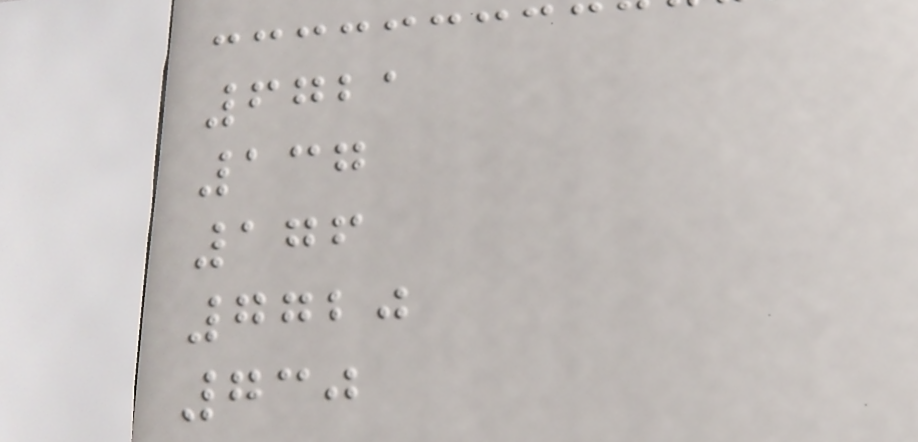6721
137
176
7720
730
